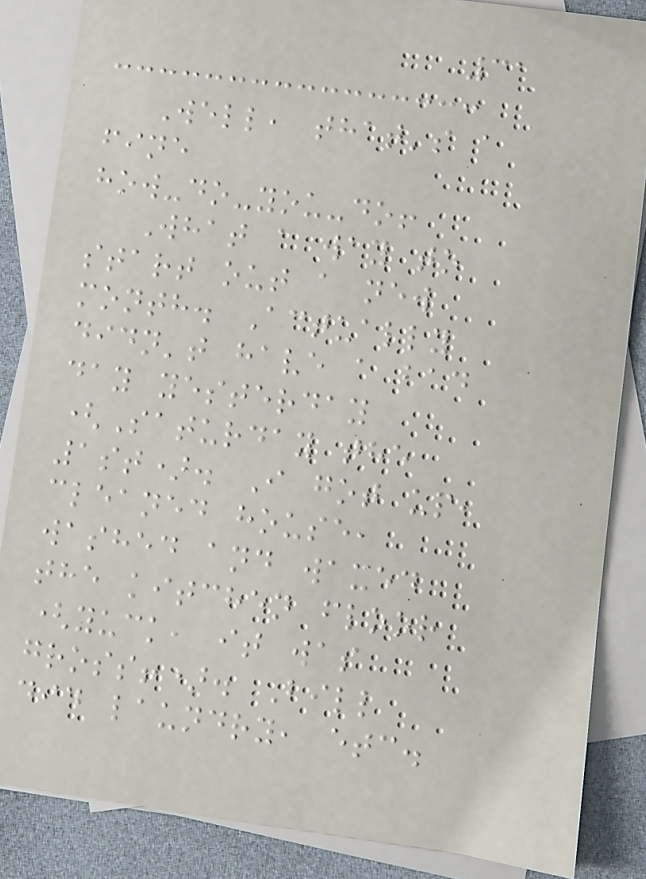31
Well, that's a
fine
how-do-you-do!
What a way to
start out a new
month. Actually
didn't have a bad
day yesterday
(Saturday the
1st). I got up,
cleaned house,
washed and waxed
the kitchen floor
(yuck, it was
gross!). Bill
did laundry, etc.
